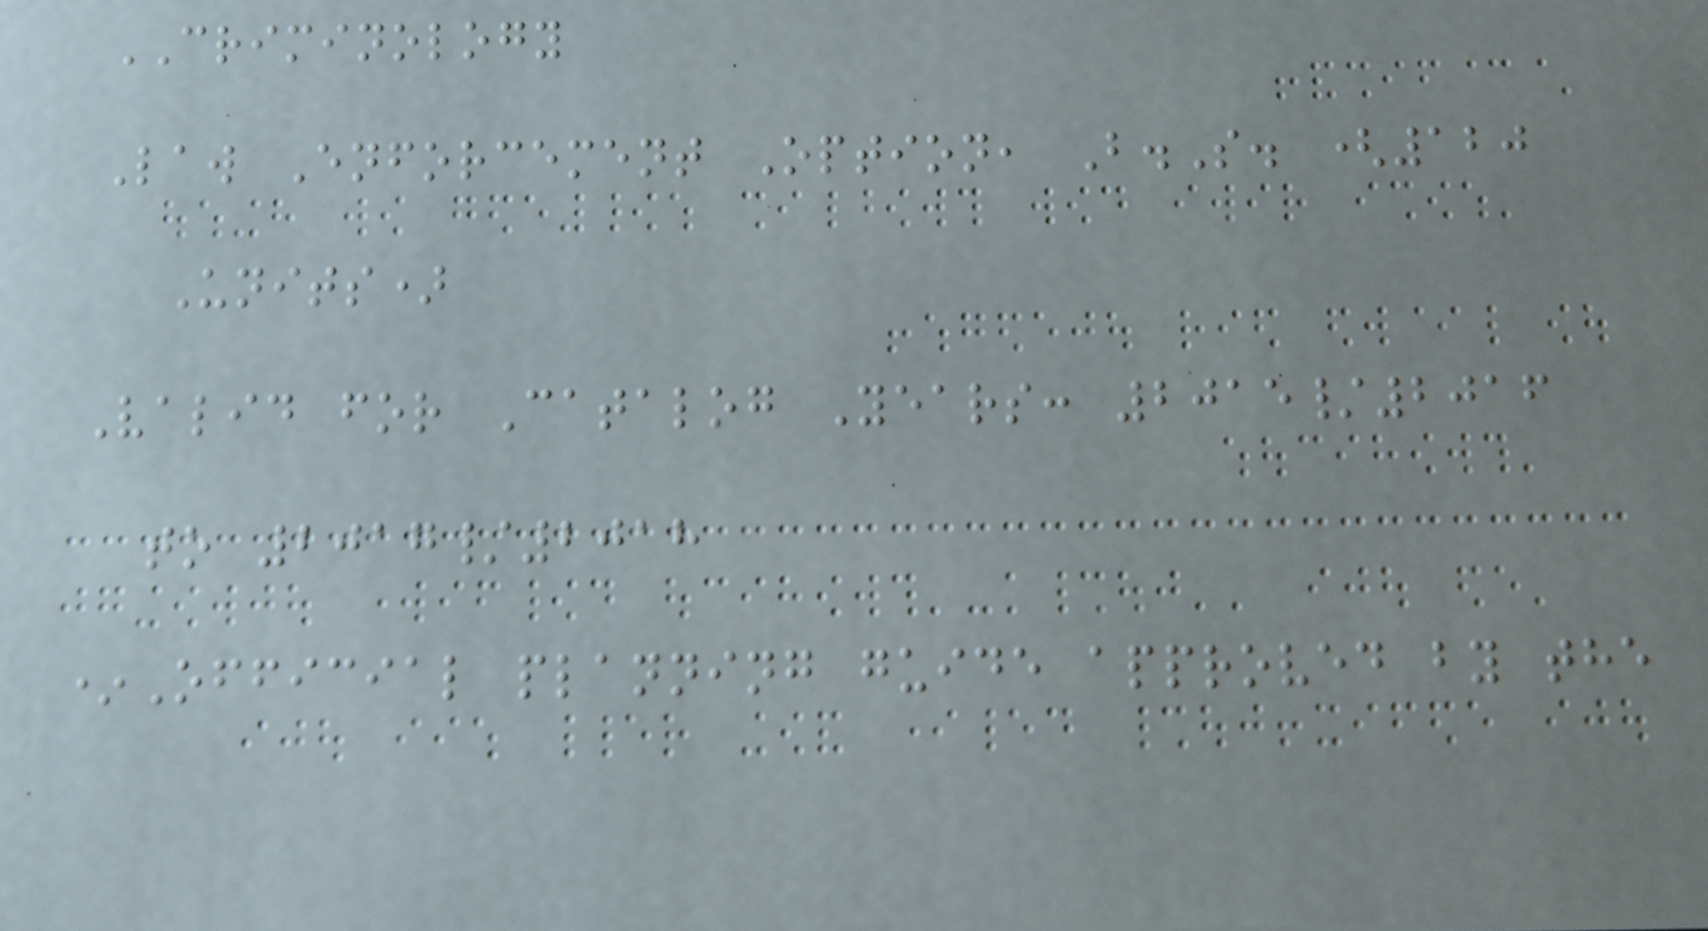CRIMINOLOGY
Law Enforcement Option, B.S. (120
Units)
Valid for Catalog Years: 2015/2016
to 2017/2018
*Official planning guide approved by the
